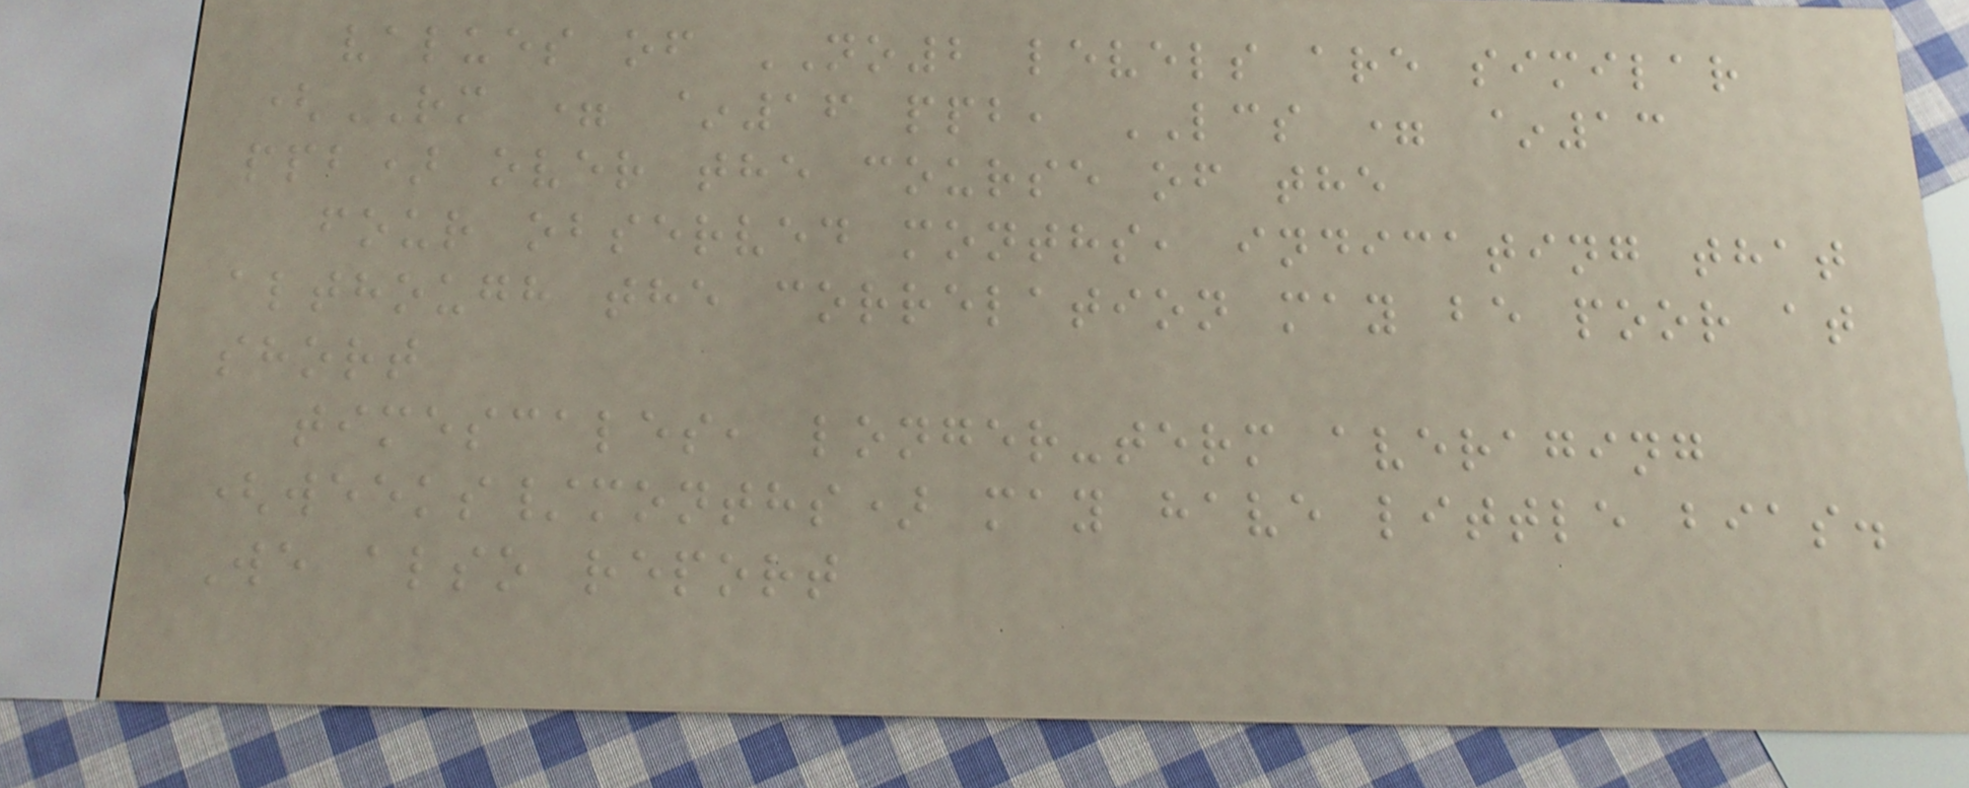values of NO2 levels are similar
(RM = ~16 ppb, LCS = ~13
ppb) over the course of the
four observed months, indicating that
although the correlation may be poor at
short
timescales, longer-term averaging
(weeks/months) may have little bias.
We also report
